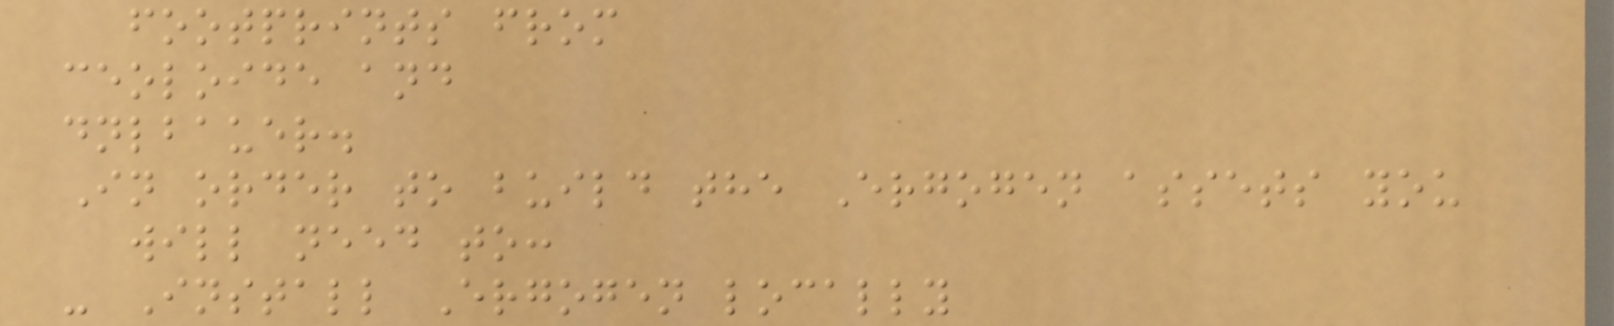footprints from
ceoloide and
dnlbauer.
In order to build the Ergogen assets you
will need to:
- Install Ergogen locally
